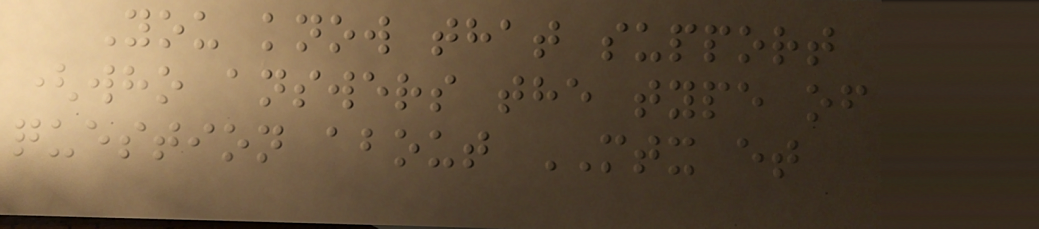You know that support
(who answers the type of
question about MTX et
